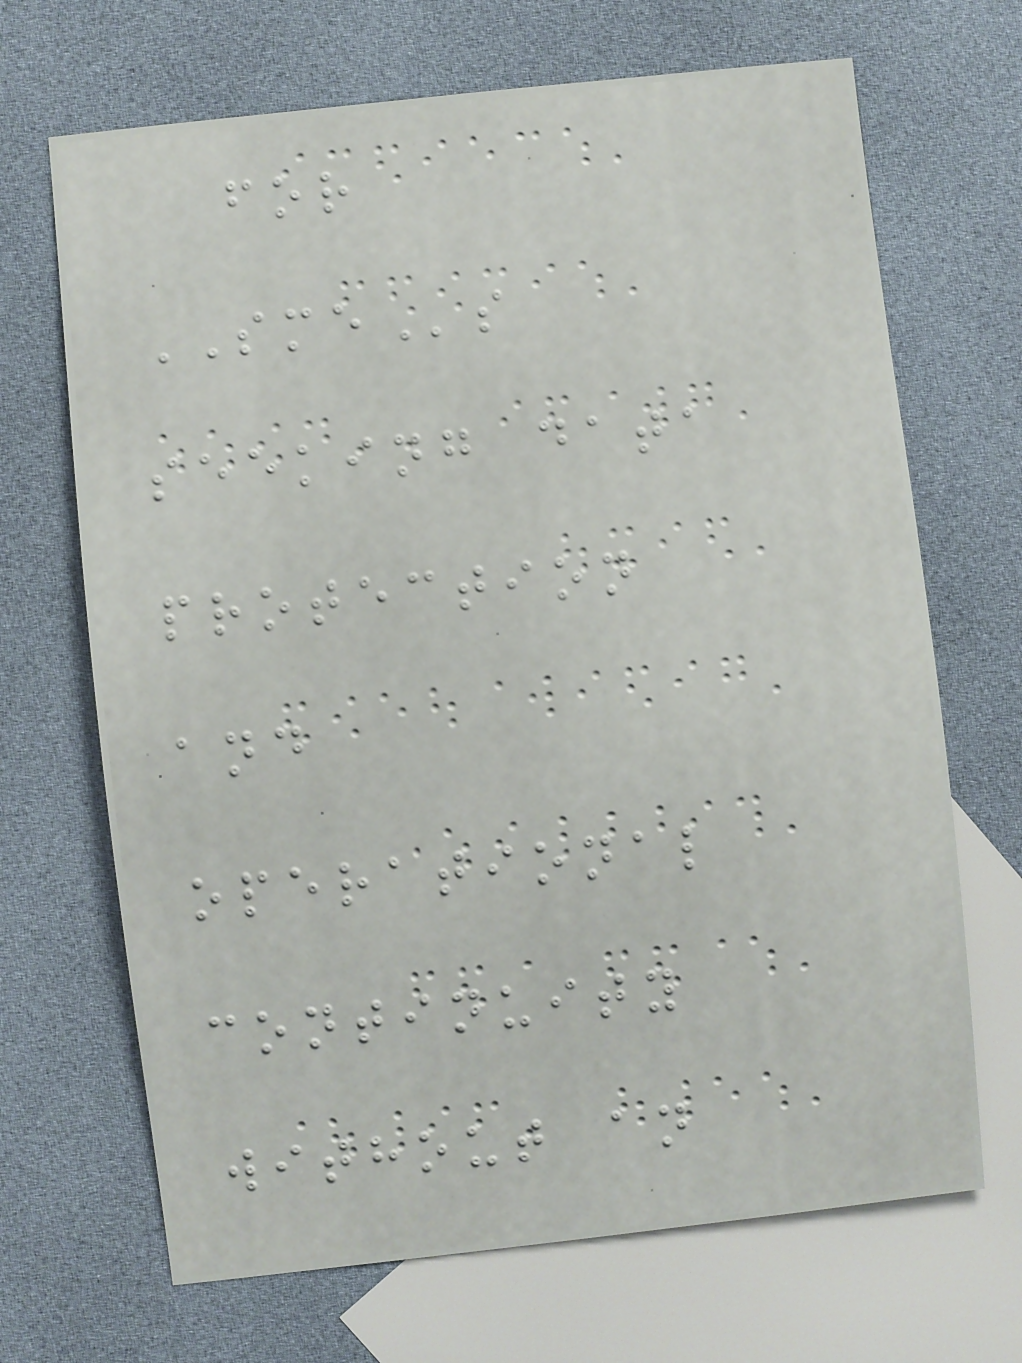for
SMEs
seeking data
protection
and
operational
continuity
without an
